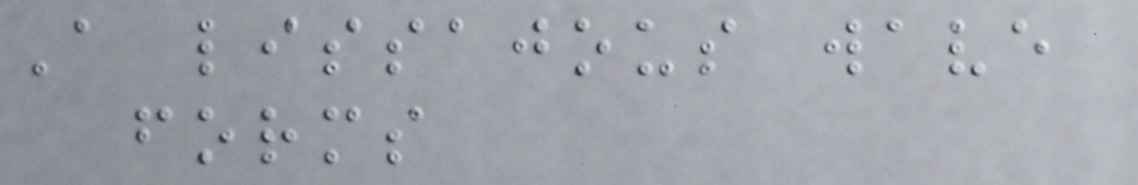A lissajous wave
forms
